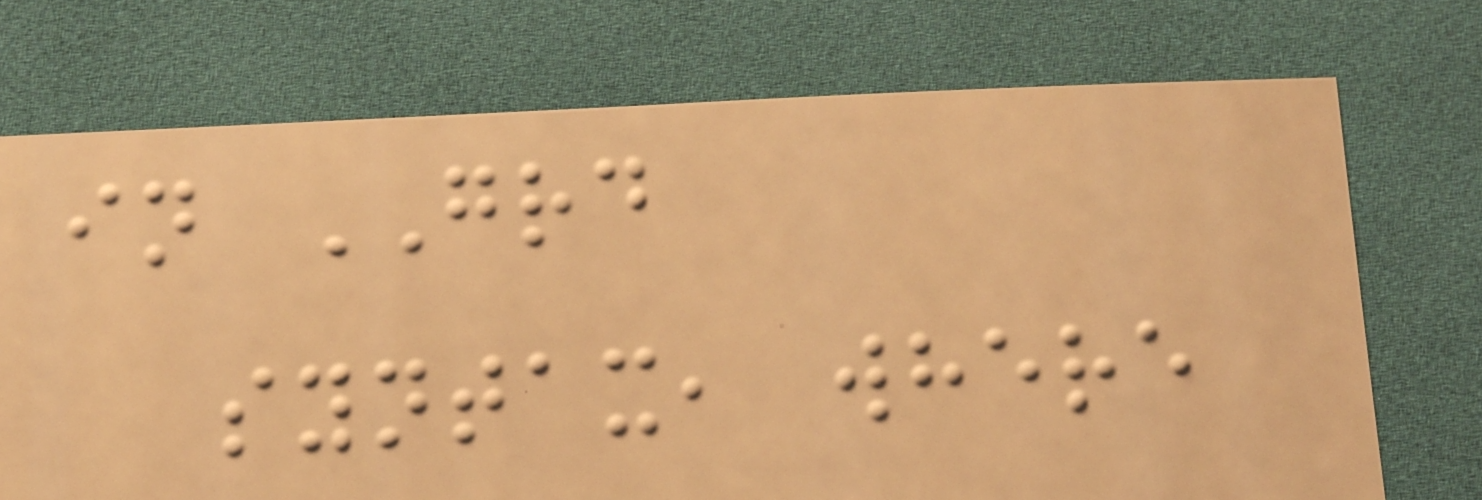in GRD
syntax, where
